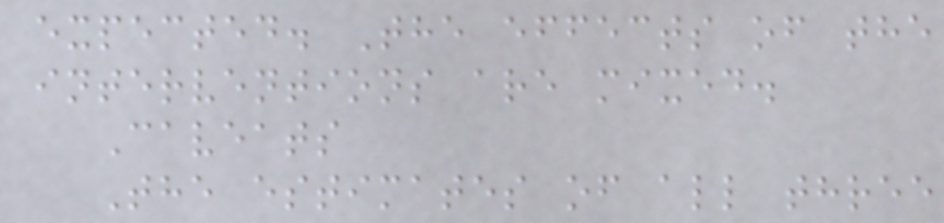expected. The effects of the
interventions are mixed.
Caveats
The estimates of all three
